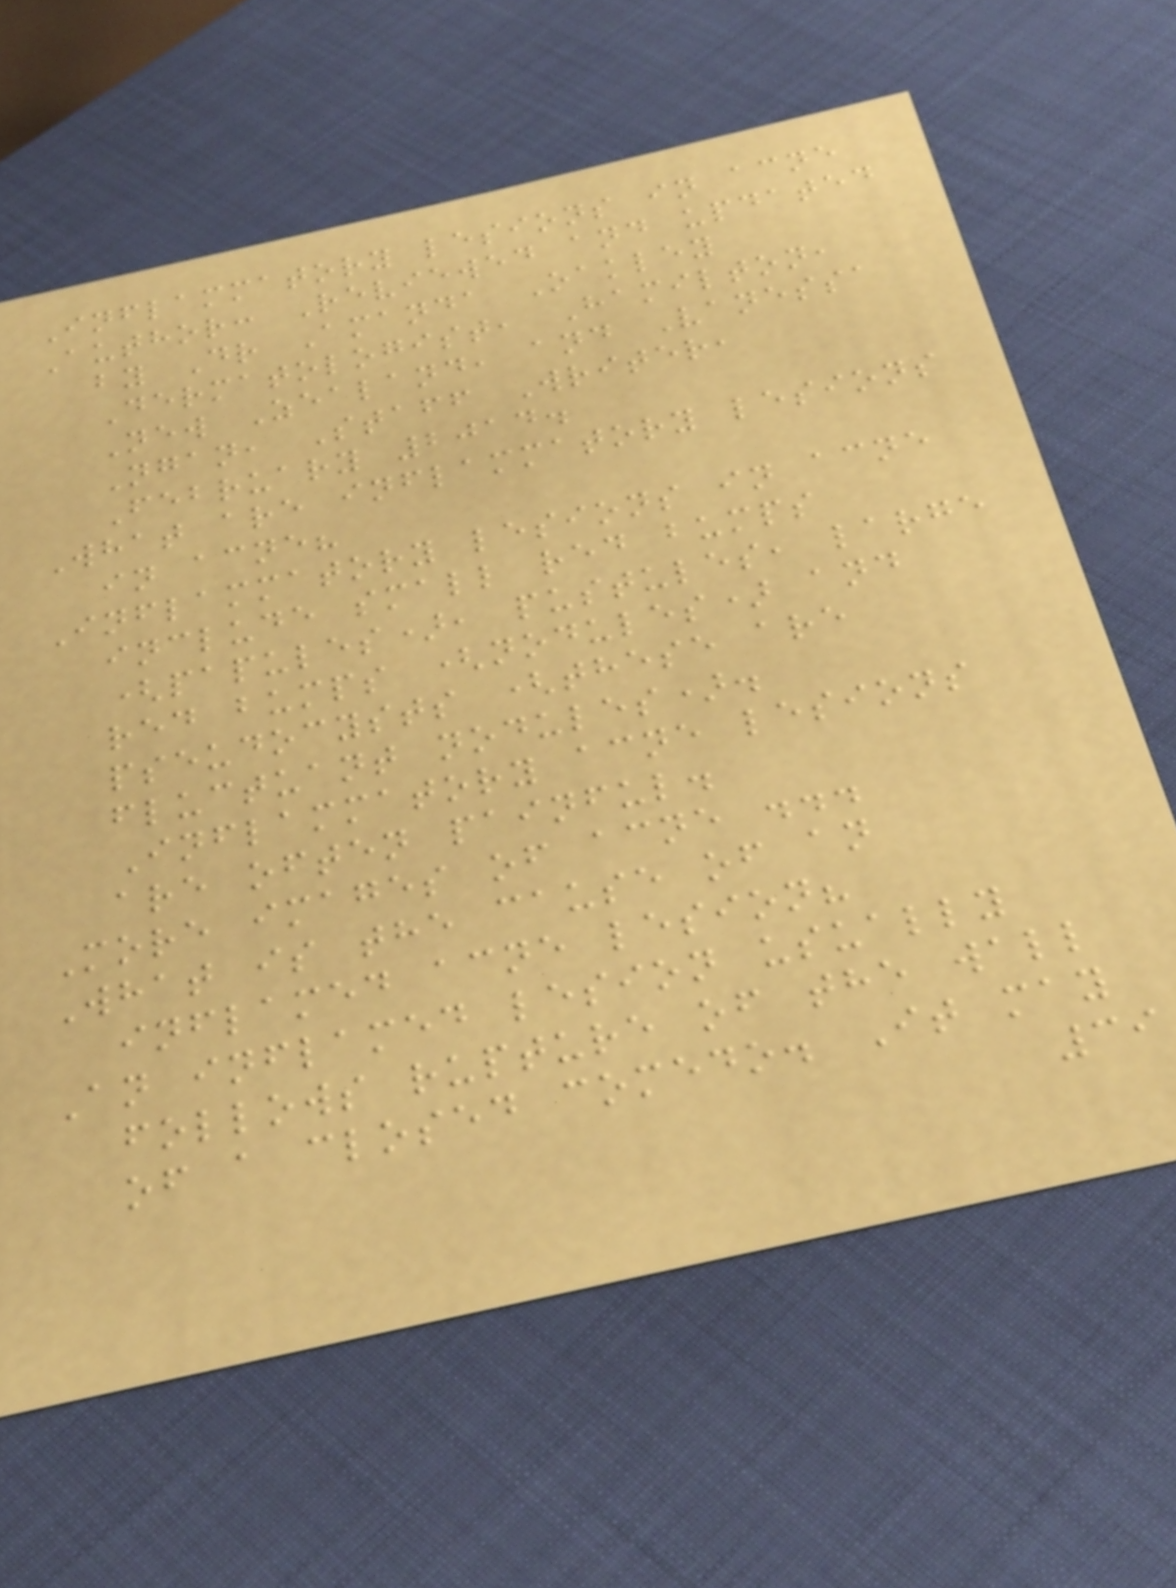Inflammatory lesions in acne
Author: Reviewed and updated
by Dr Amanda Oakley
Dermatologist, Hamilton,
New Zealand, and Vanessa
Ngan, Staff Writer,
February 2014.
What are inflammatory lesions
in acne?
Inflammatory lesions in acne
include small red bumps
(papules), pustules, large
red bumps (nodules) and
pseudocysts (these are
fluctuant nodules).
Inflammatory acne lesions
are often painful.
More images of acne ...
What is the cause of an
inflamed acne lesion?
An inflamed lesion usually
follows rupture of the wall
of a closed comedo. It may
39
